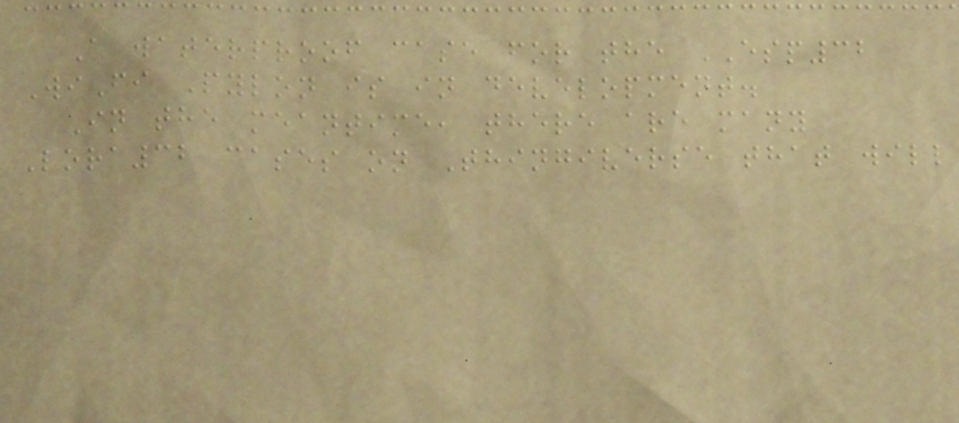A waterproof case for the ESP32
WiFi Pylon is in development.
In the meantime, there are many
Lora32 cases on Thingiverse that will
